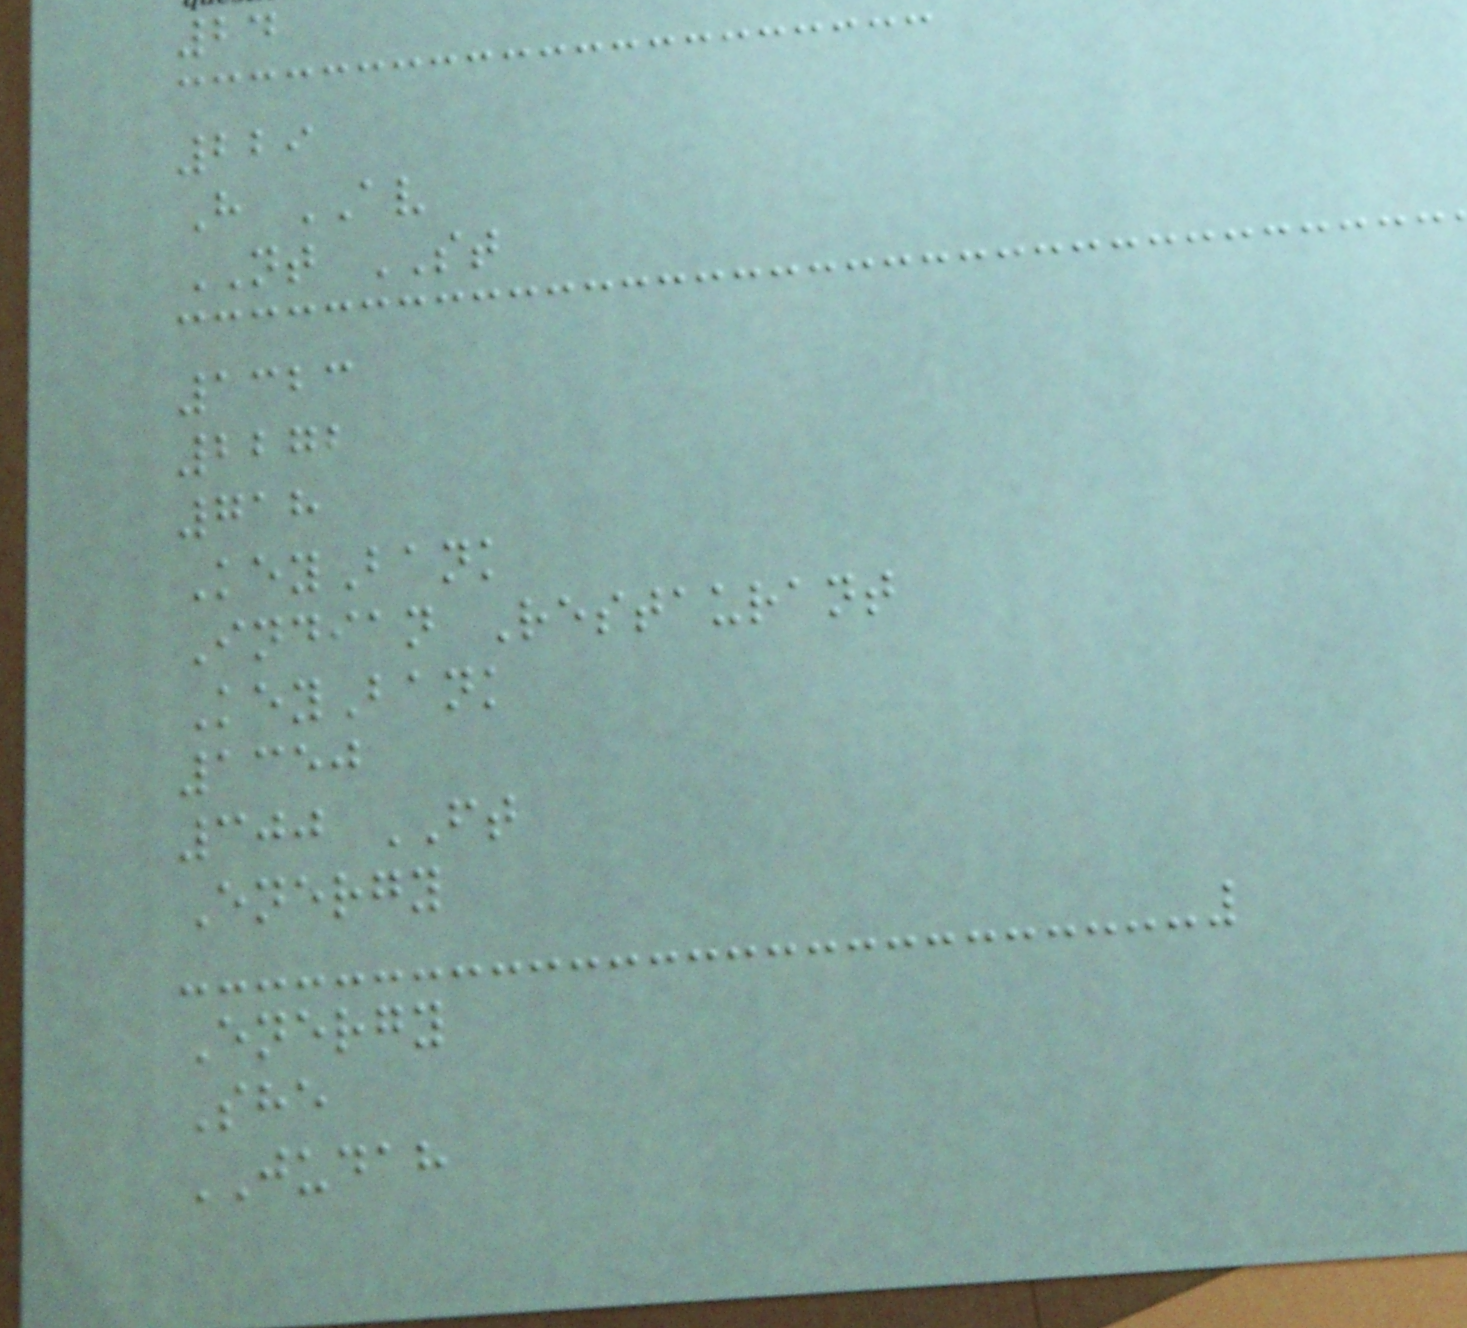24
229
H AV
NT ST
1323
2272
718
KeyBank
Indian Restaurant
KeyBank
1350
300 FT
Energy
Energy
She
JUDAH
